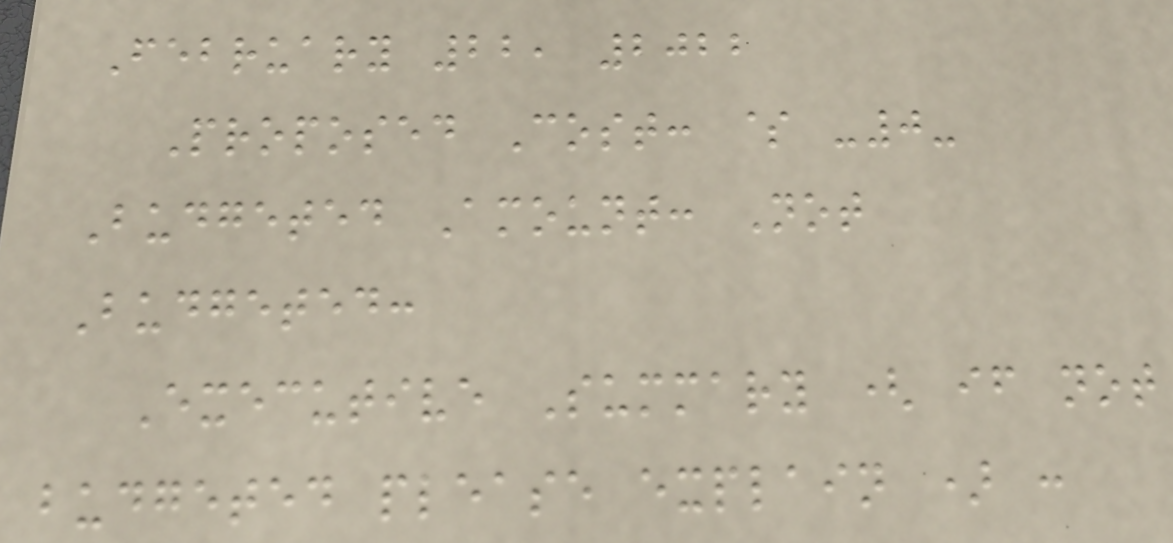February 22, 2022
Proposed Cost: $ -0-
Budgeted Amount: Not
Budgeted:
Executive Summary ( if not
budgeted please explain ) :
